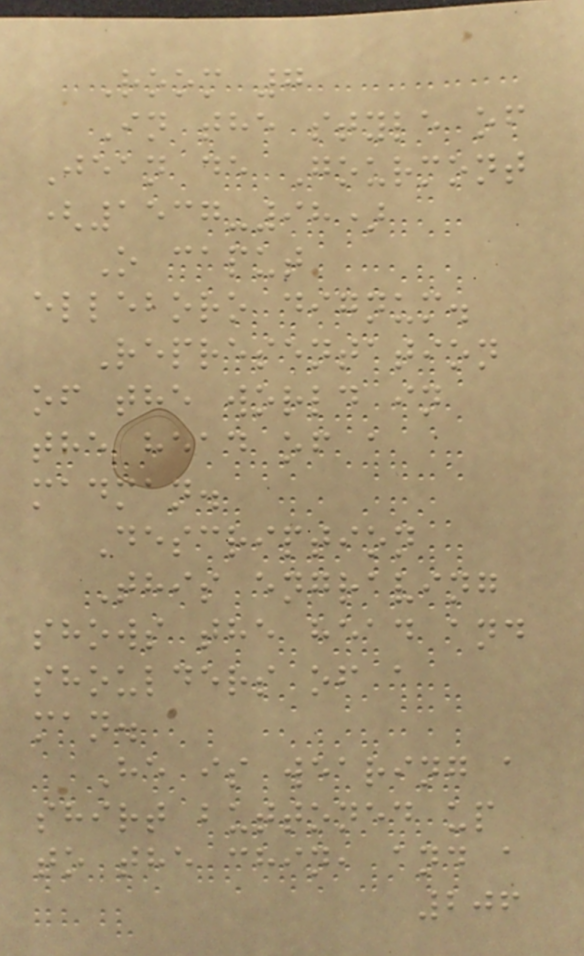Room 7
In the style of
Jean de Gourmont
(1537-98)
O caput
elleboro dignum.
Representation
of the world in
the head of a
madman.
Description
This engraving
shows the head and
shoulders of a
man.
He is wearing a
shirt buttoned up
to the chin, and a
206
